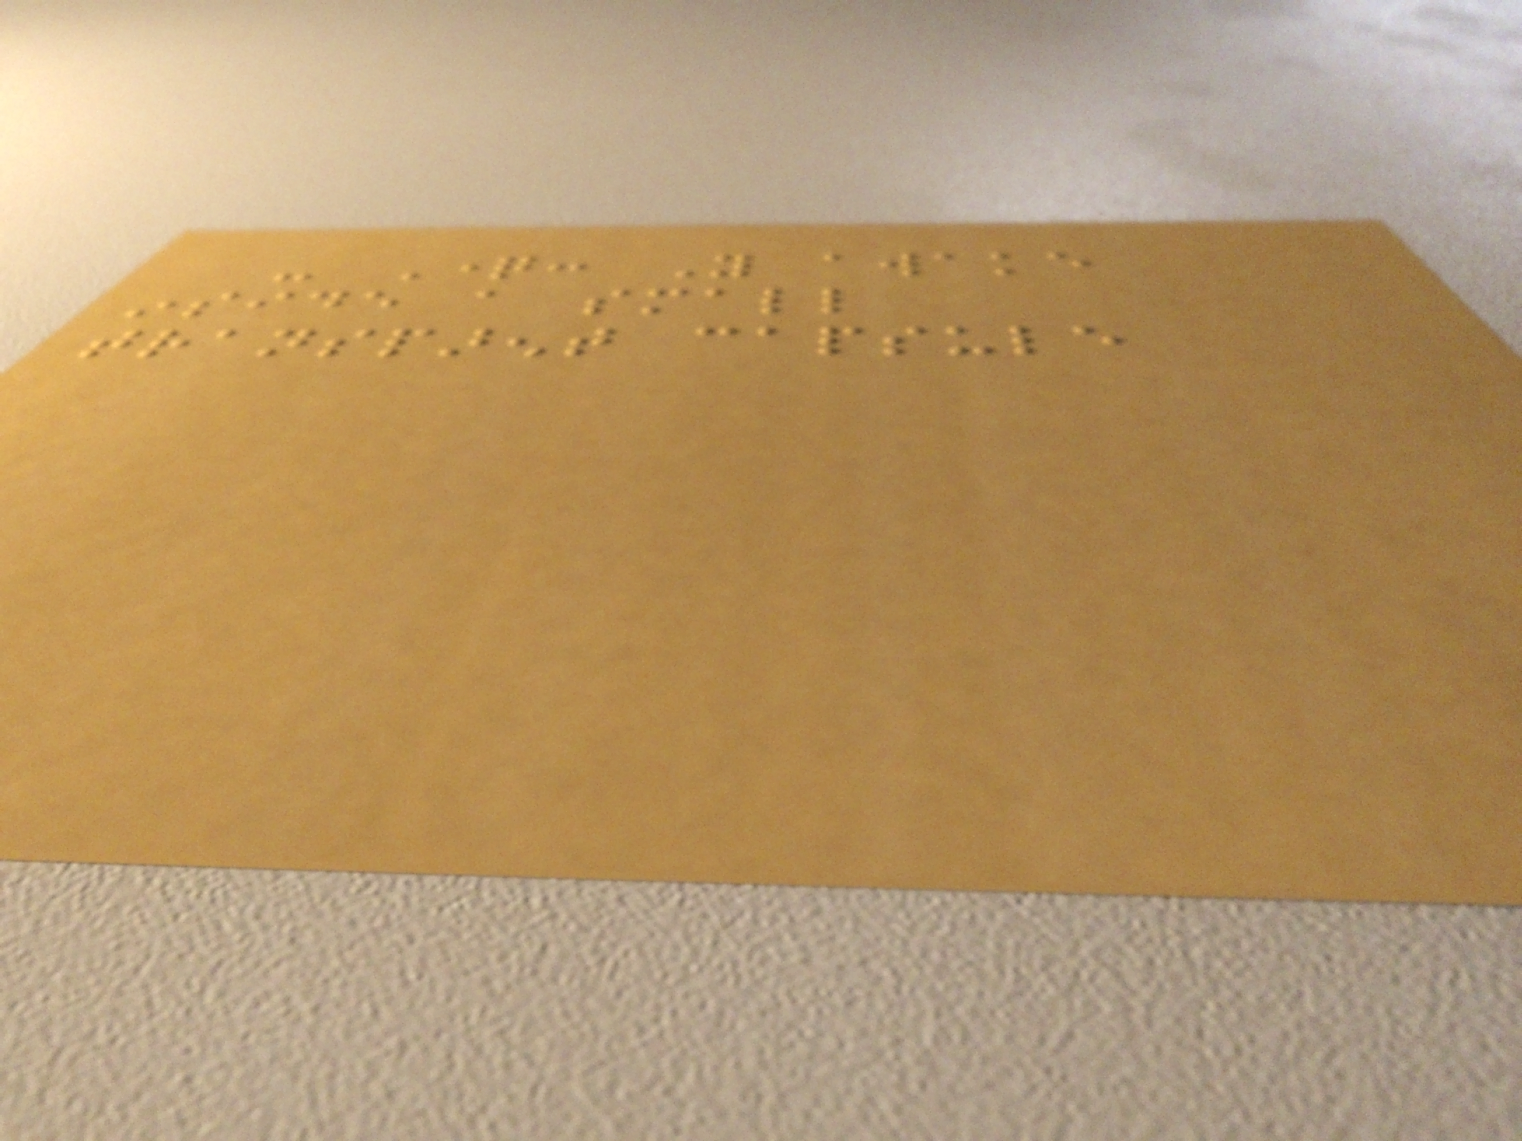- Question: You awake
inside a small
transparent capsule
